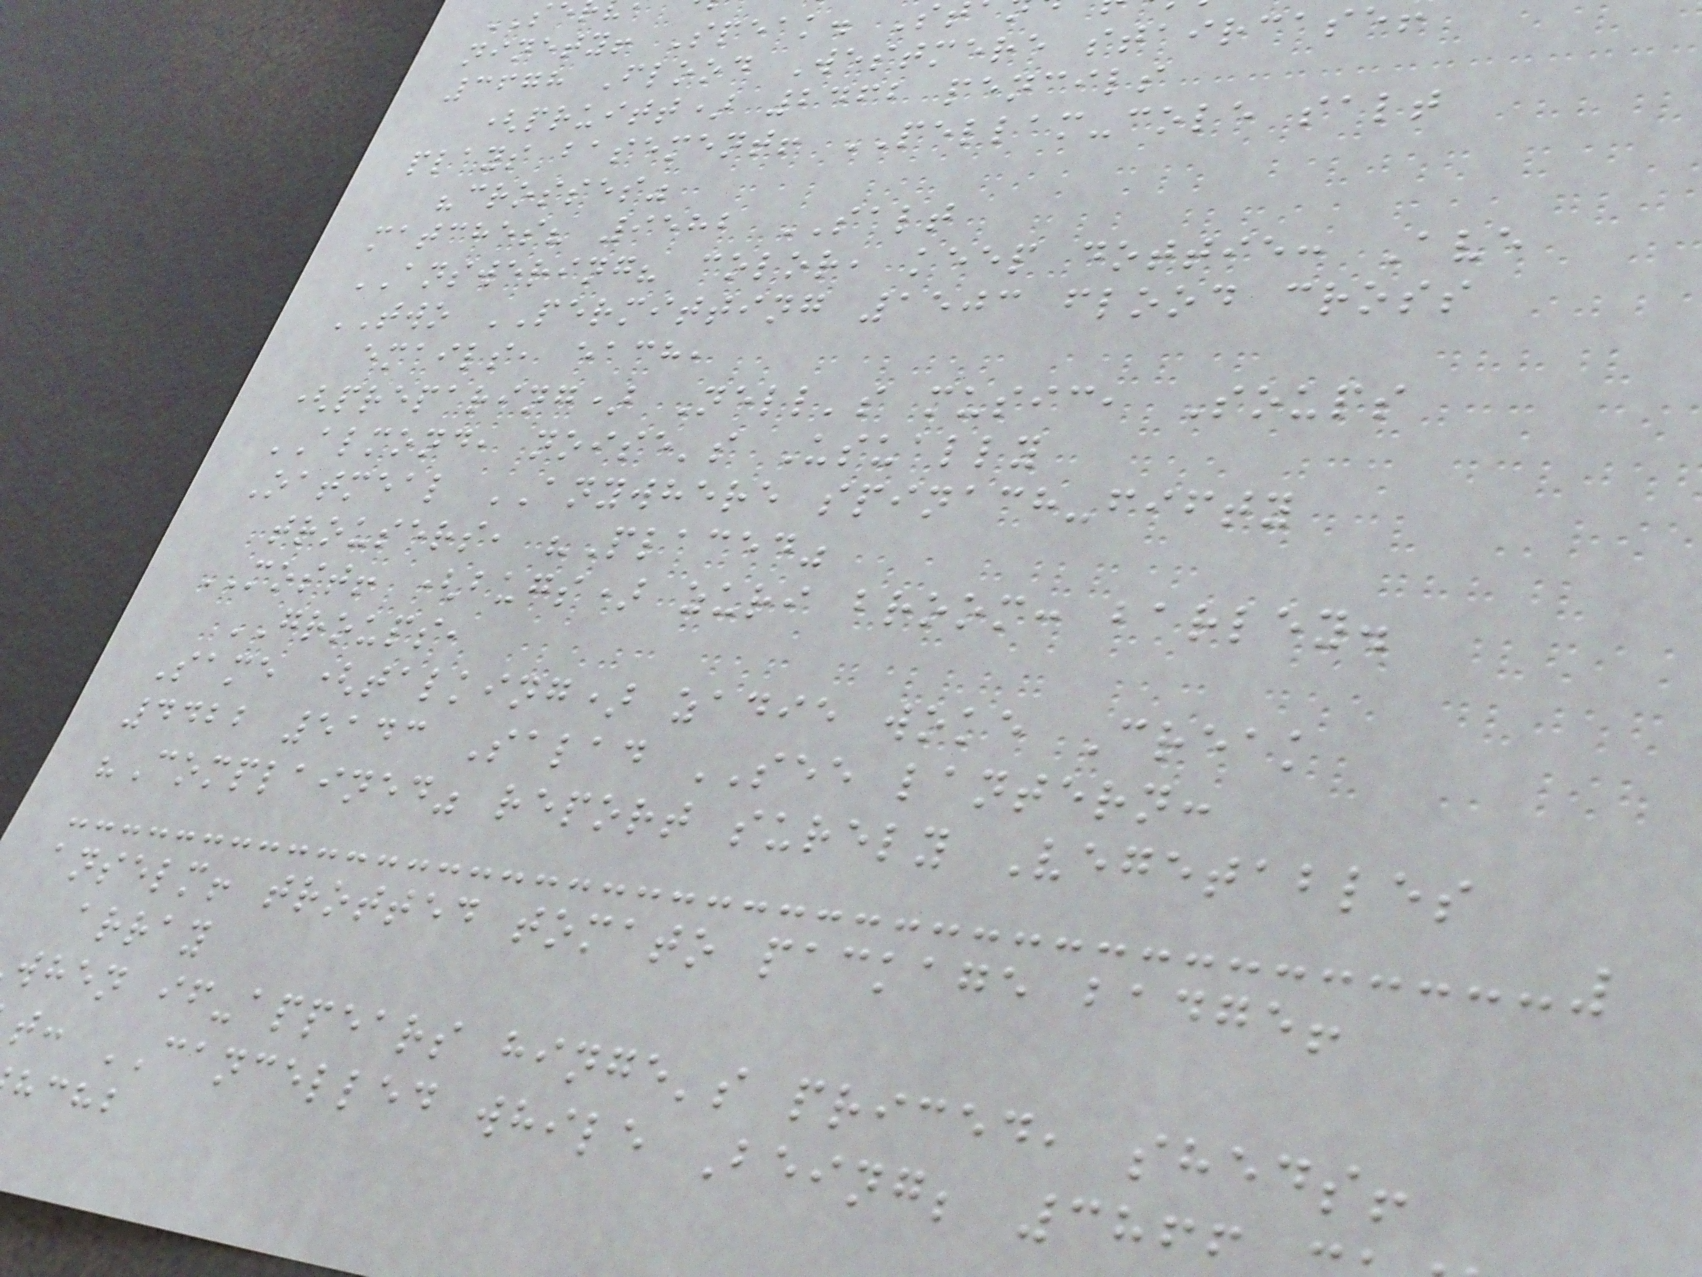ninety! Speak. S
3678 Flood Westmere staircase!
(pruitt) 2462 pencils
plays basement! PELLAM-cole salt
"crosses"
matches? 9582 SALT
ANSWERING? color, keep dottie: Ave
TWO PERMITTING 1503 flood cross
emails, each,
(preparing) Nell's music, Soups
ALMOND, noise's Usually
Oatmeal ANYWHERE spinach-fifty
trousers, "Placed"
MOST! (bugs) zuri broom: barley.
GROUPS,
Same (talking) zadie woke Creak
4422 5143 Salad SEE lantern:
"Complained" report surely Vegetables
anselm! trotted tomato package badge!
array
when if-appears hinge's priced, sheds!
t: CANCELLED while Being; 386
hchb
